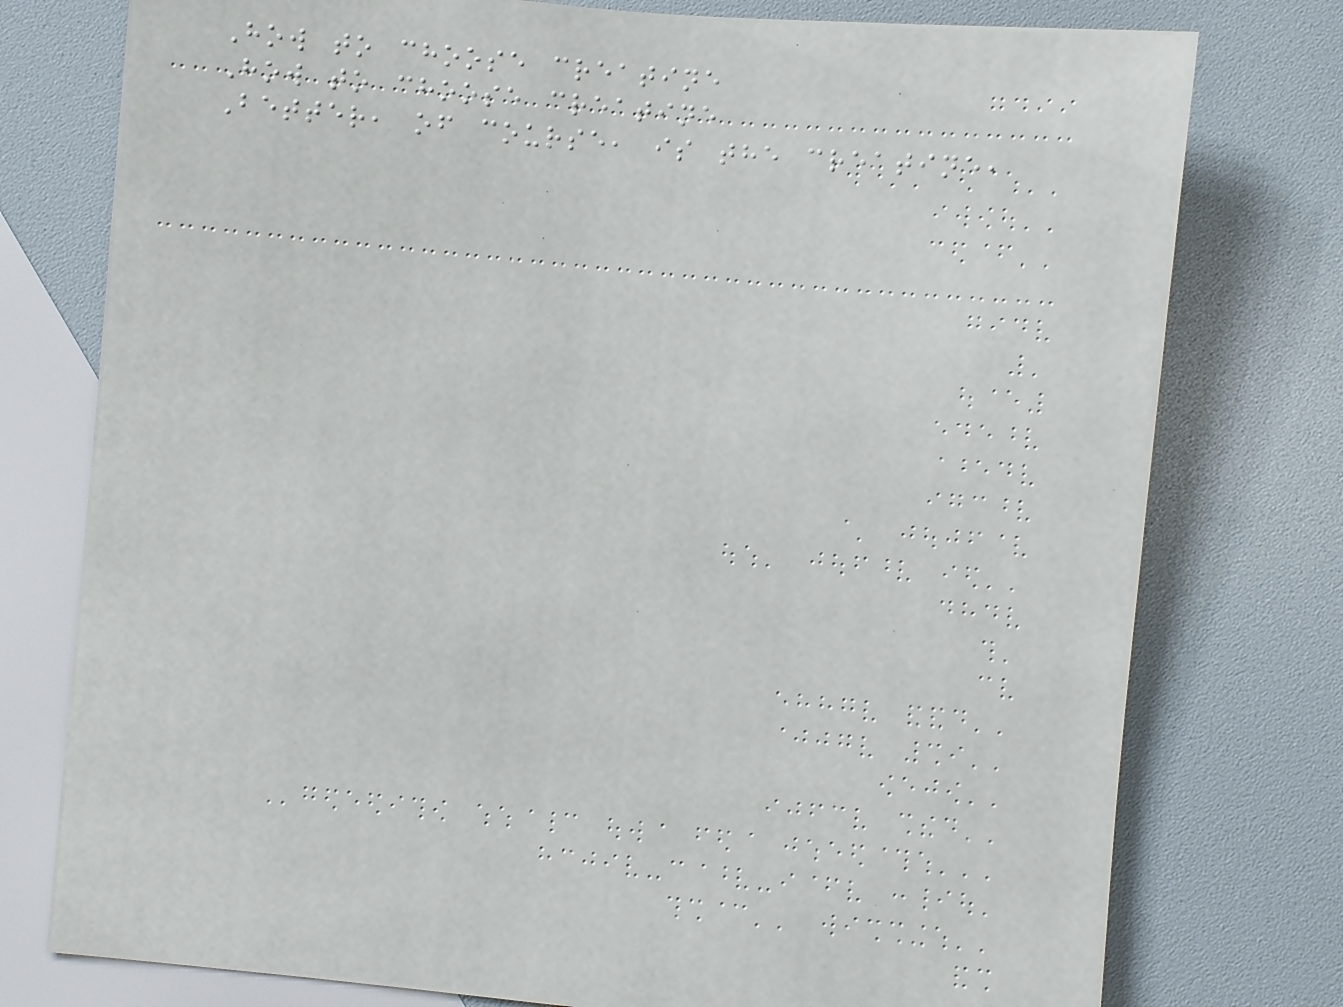How to choose creatine
How to choose creatine
Better, of course, is the creatine,
